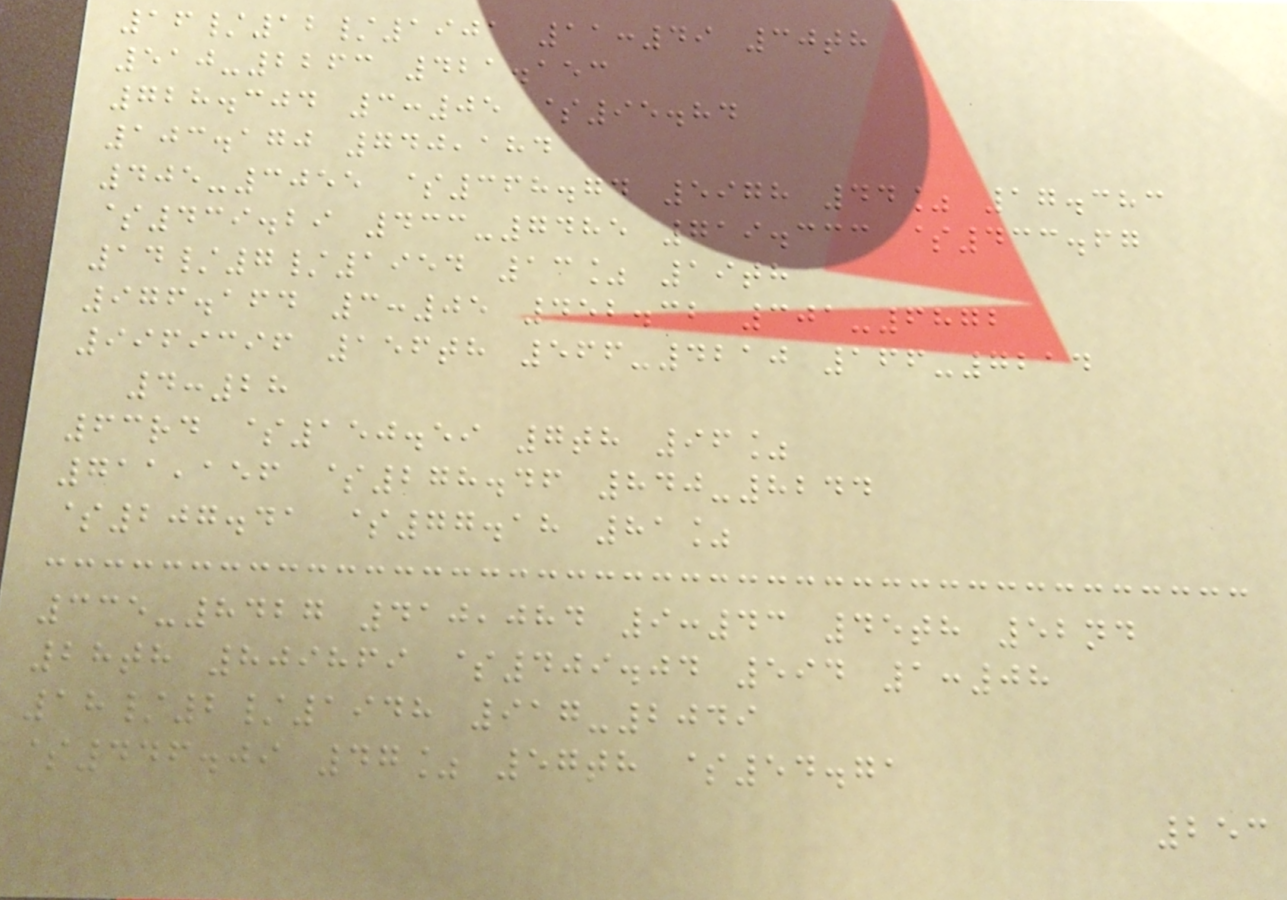16/12/1901 11:49 30th
510-2263 421.153
728.304 3:05 $95.84
103.170 740,184
405-3055 $368.74 5978 44% 17.383
$439.29 433-7485 719.333 $433.67
14/7/1954 13% 19th
976.164 3:05 452.32 301-6872
9969396 156th 566-4210 166-7214
4:28
63rd $150.59 7th 96%
711,156 $278.46 840-8244
$207.41 $77.18 81%
335-8427 410,084 9:43 45th 52nd
28th 809869 $409.04 594 1:08
18/2/1948 917-2049
$446.09 47% 57th $54.71
253
